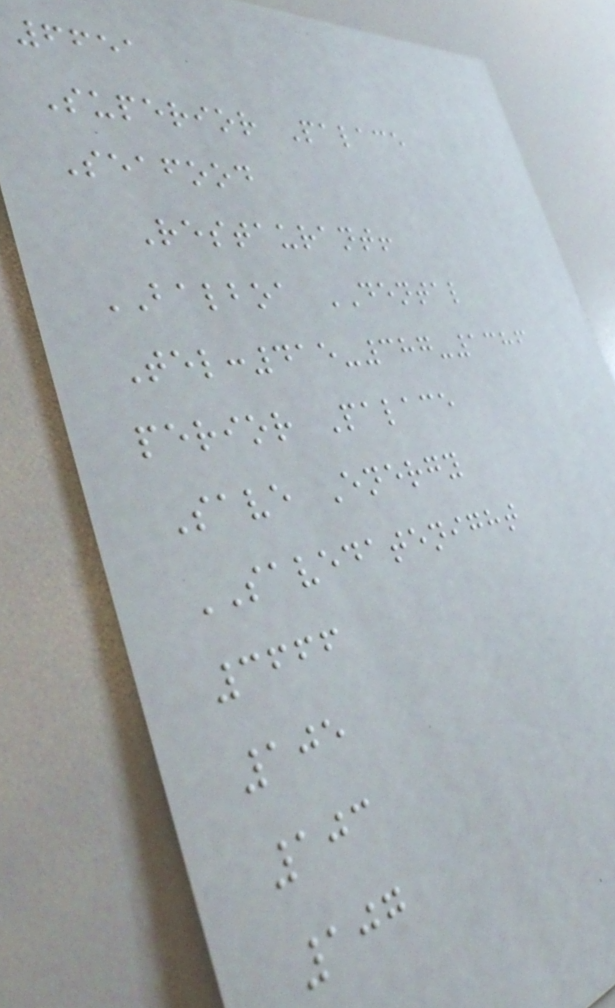6651
Superior Palace
Seafood
Restaurant!
BALBOA DENTAL
Tel:415-387-1386
perior Palace
Save Energy
SAVEDATENIGHT
3666
105
103
107
